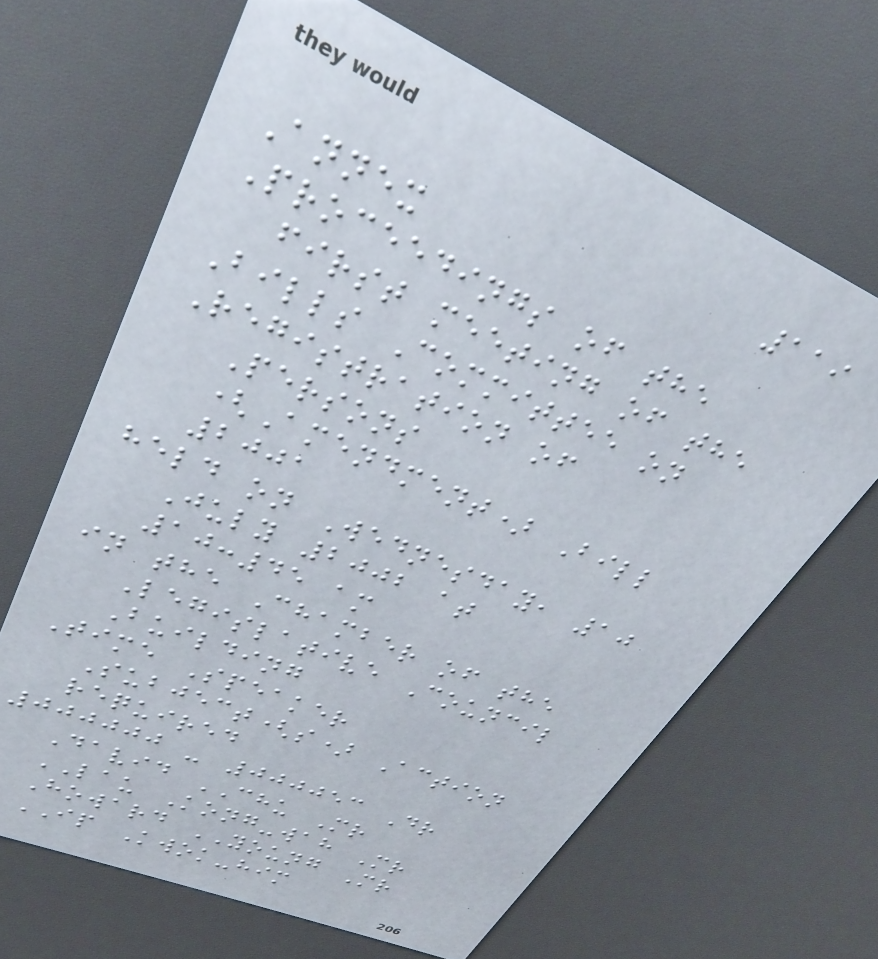119
Annex
Proceedings of the
first meeting of the
Bills Committee on
Registration of
Persons
(Amendment) Bill
2001
held on Wednesday, 10
July 2002 at
10:45 am
in the Chamber of the
Legislative Council
Building
Time Speaker
Subject(s) Action
required
000000 - 000053 Dr
David CHU Mr
LAU Kong-wah Mr
Howard YOUNG Mr
IP Kwok-him
